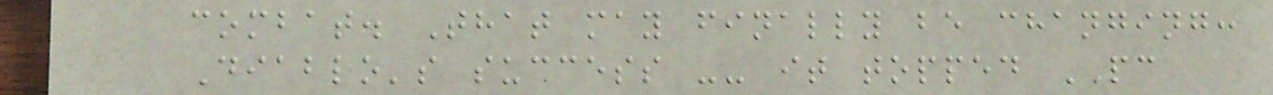combat. That may finally be changing:
Diablo's success -- it topped PC
